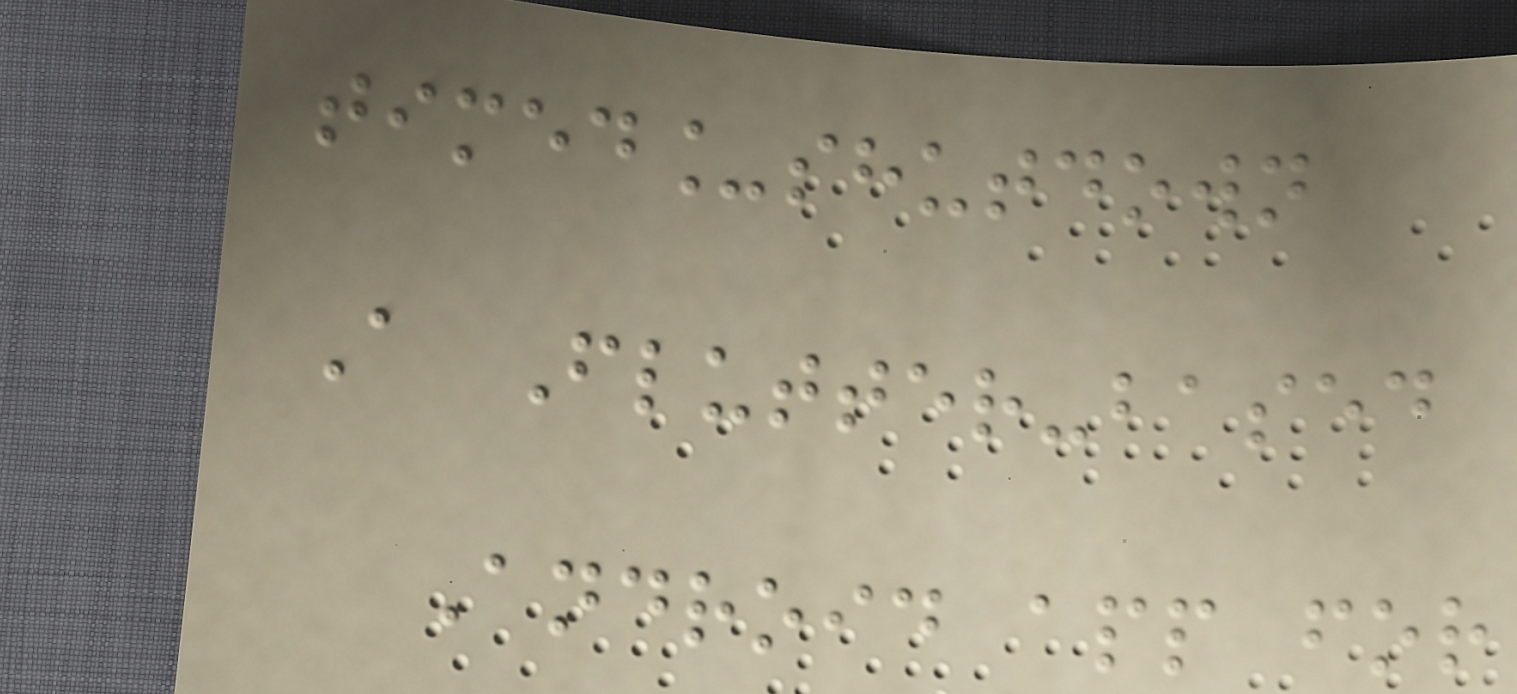timed_shutdown
A Flutter-based
Android app for
